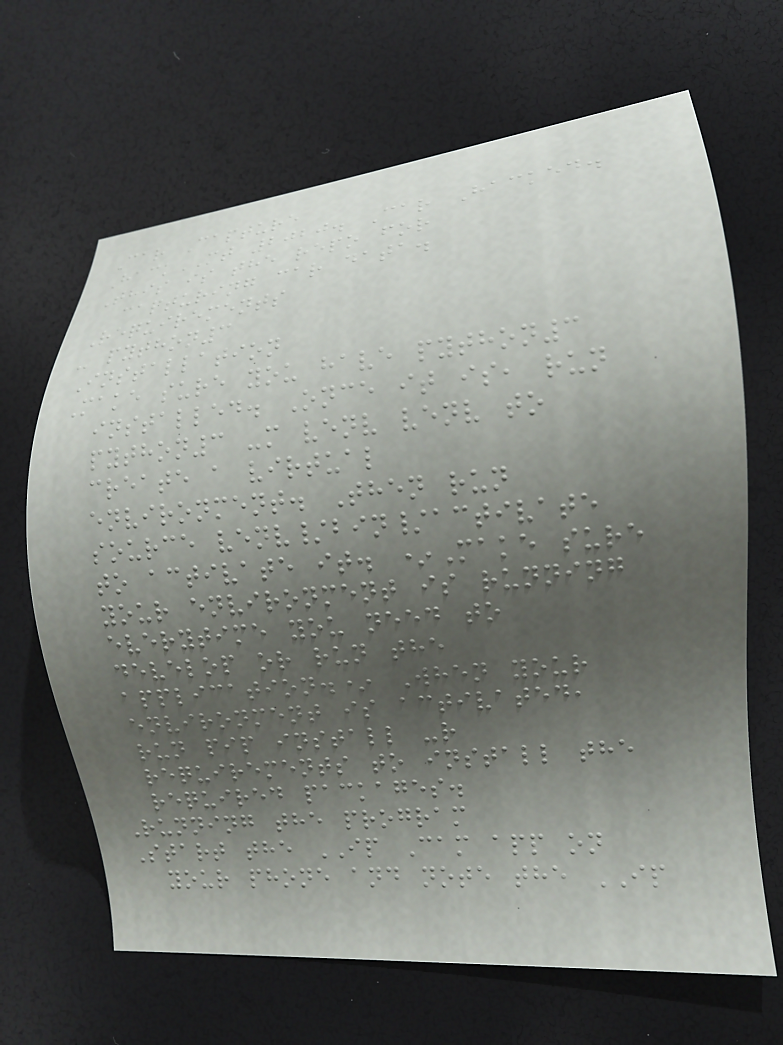Car Capture
HackMT 2020. Car Hacked.
This is the repo for
capturing car data.
Requirements
- python3
Installation
Make sure you have python3
installed. Once it is, run
python3 -m venv venv to
create a virtual
environment. Then run
source venv/bin/activate
to activate it. *Make sure
your environment is running
everytime you need to
develop or run the
application.* When your
environment is activated,
run pip install -r
requirements to install the
required packages.
Running the program
Start the IP Cam app on
your phone and note the IP
